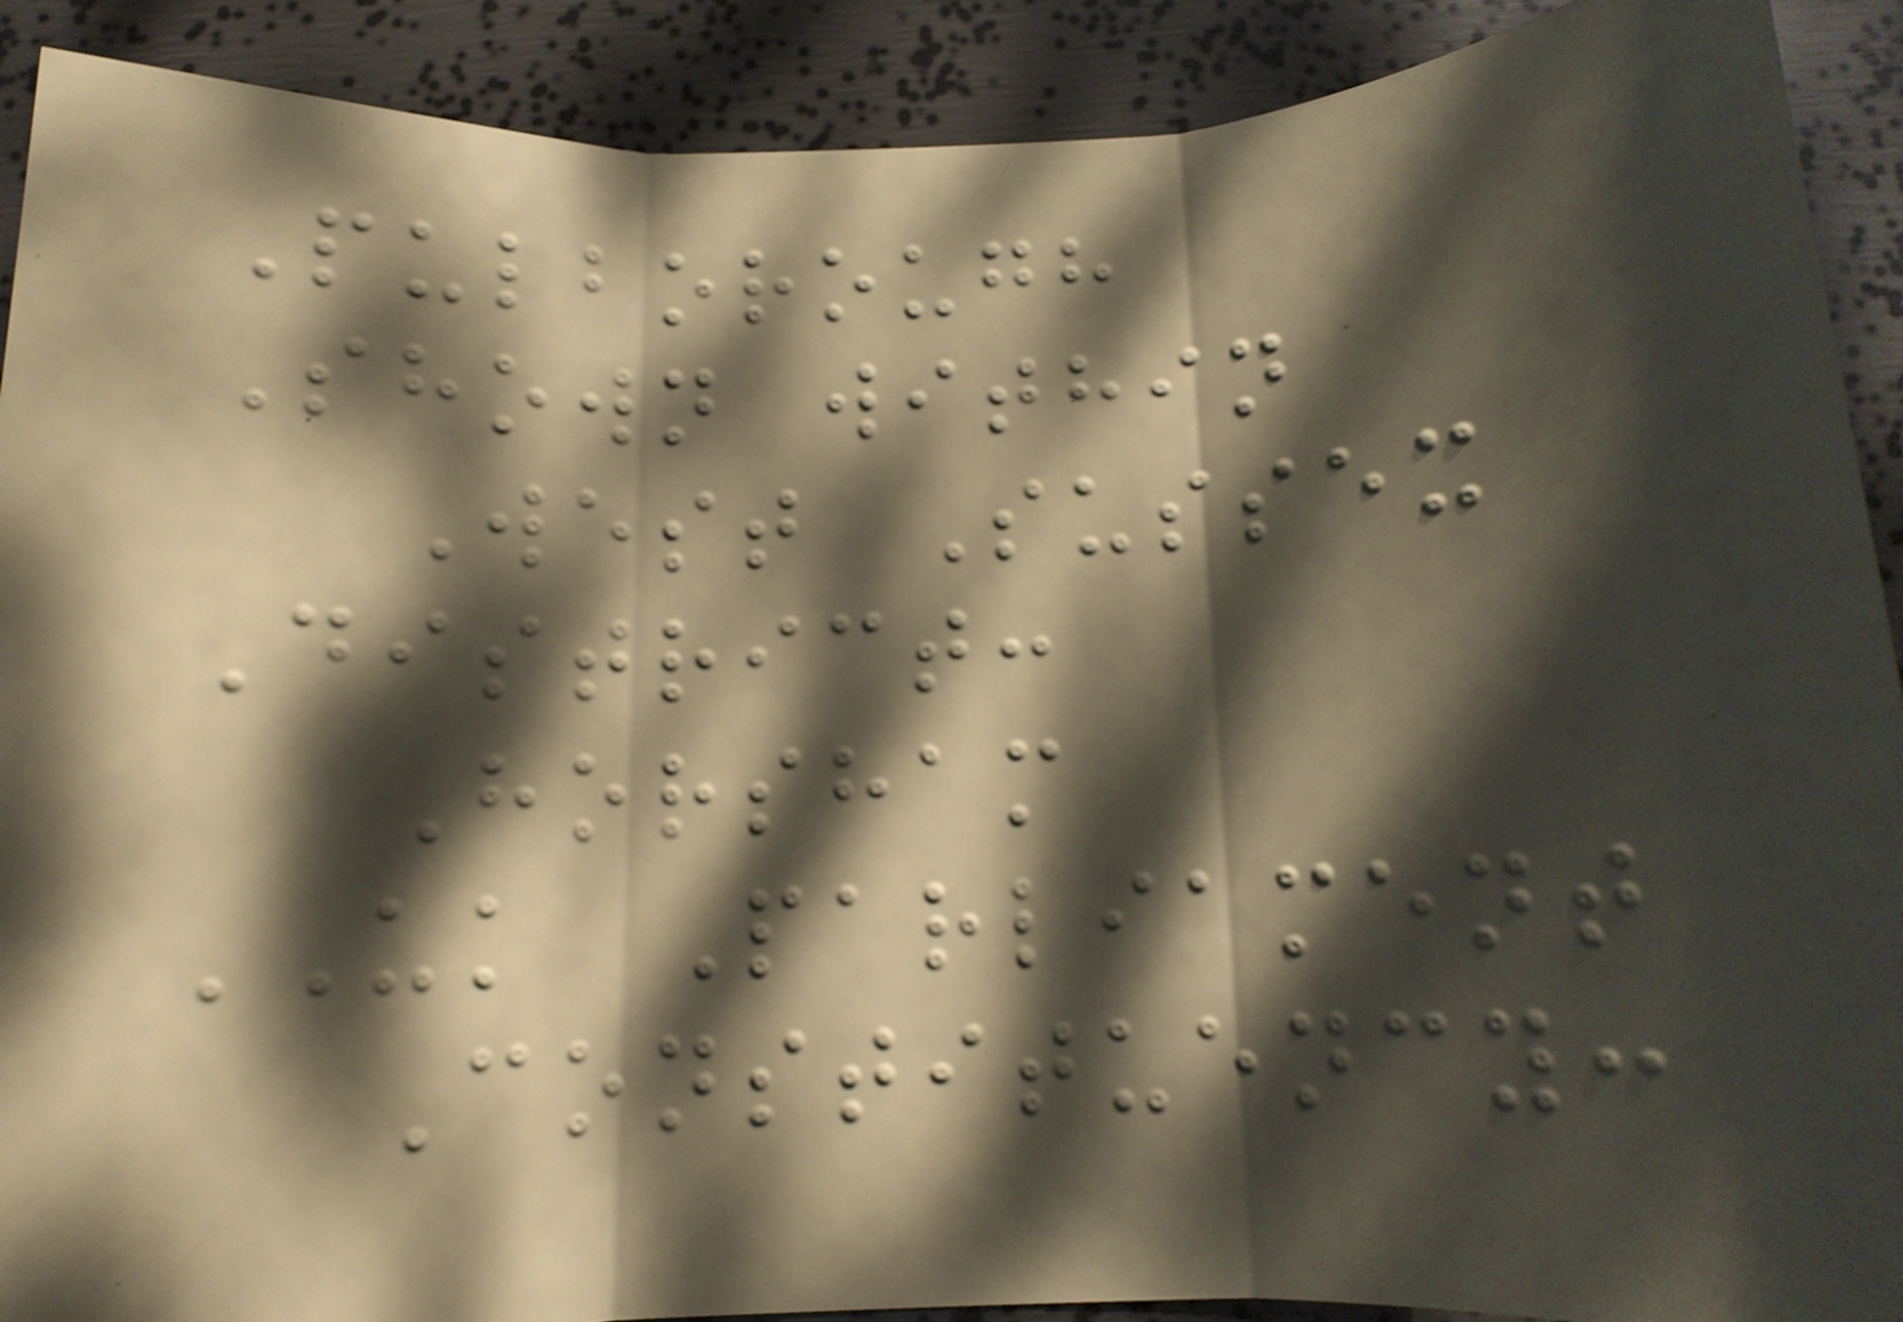Pulborough
Shown within
West Sussex
District:
Horsham
UK Parliament
Constituency:
